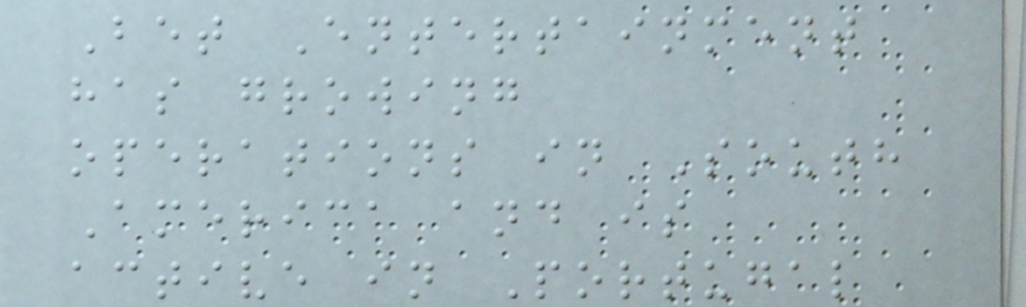Bet Entertainment
has growing
operations in South
America and is
active in Portugal
